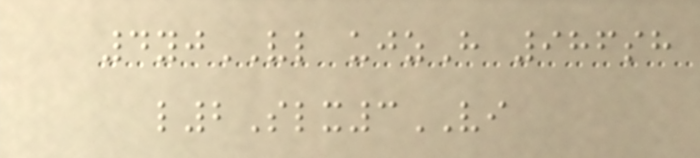4yjVL ujzH 986sh
l2Slx3VI
